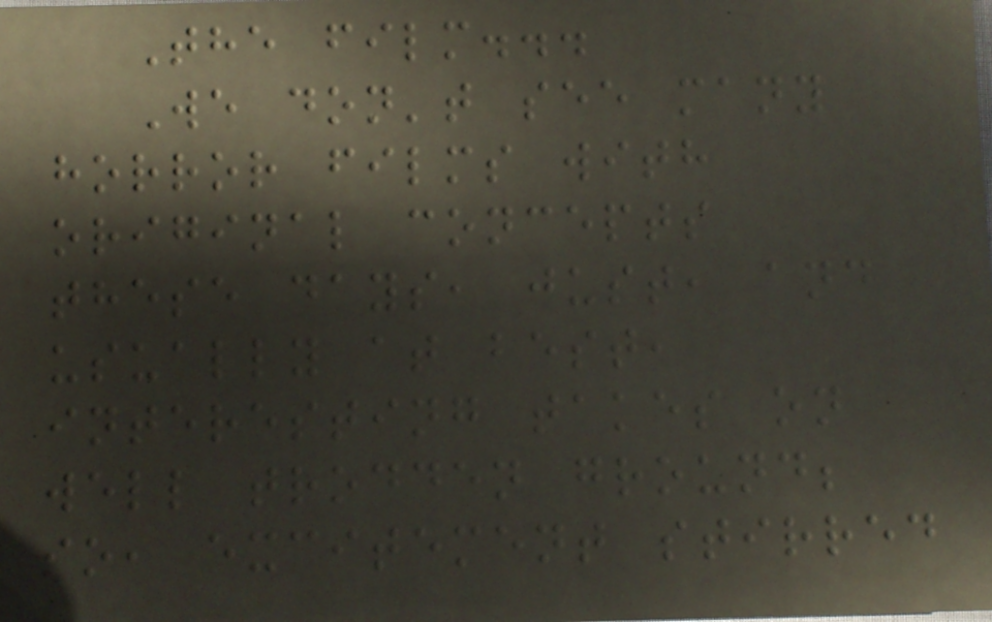The film...
We don't see many
horror films with
original concepts
these days, just, and
usually at best,
interesting takes on
well trodden ground;
so, excitement stirred
